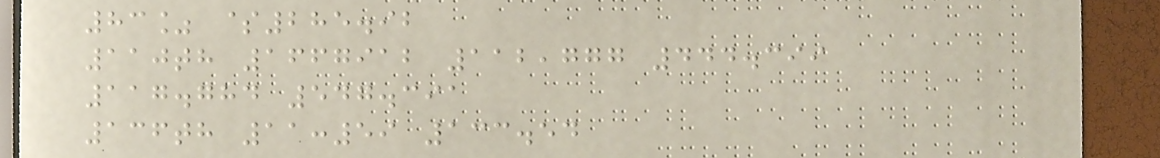83% $285.92
110th 1667912 112,777 444.399
117.784 547.391
136th 11:59 133.54
